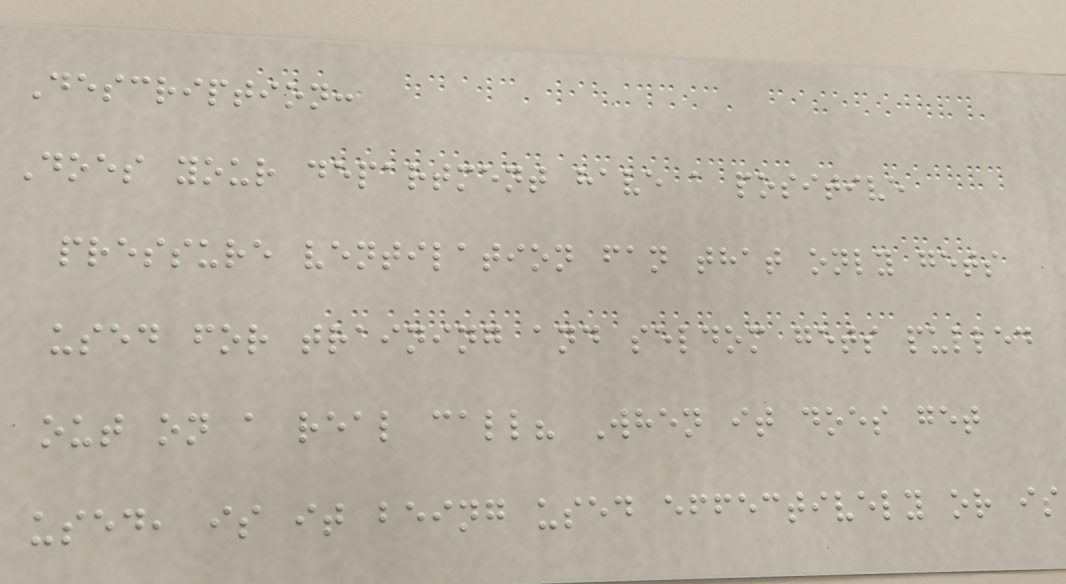Description:
Does your department have a positive
pressure ventilation fan that only gets
used for training and seldom gets pulled
out on a real call? When it does get
used, is it being used effectively or is
